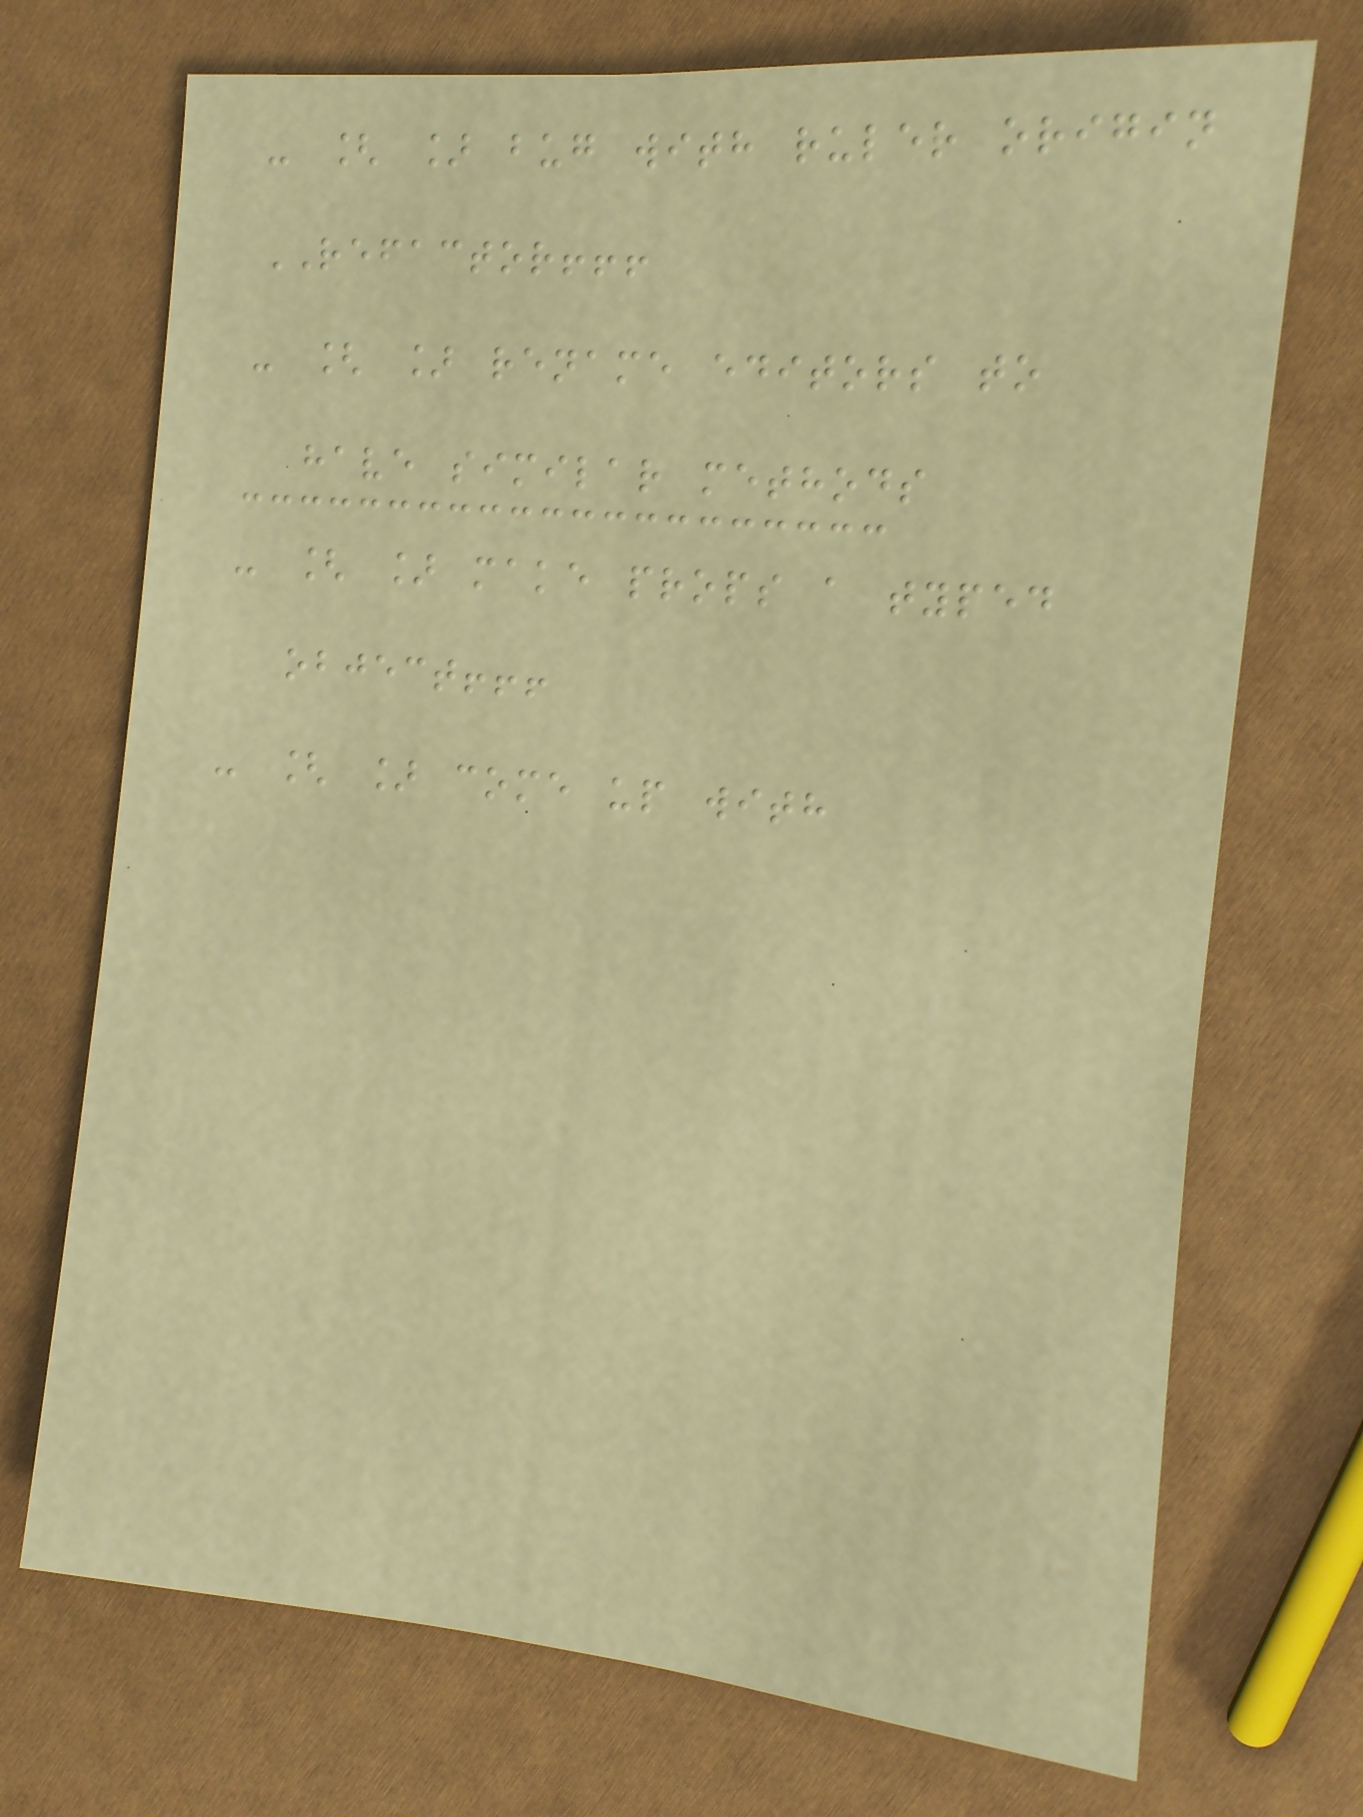- [ ] bug with ruler origin
REFACTOR!!!
- [ ] rename editors to
have similar methods
- [ ] make props a typed
object!!!
- [ ] come up with
